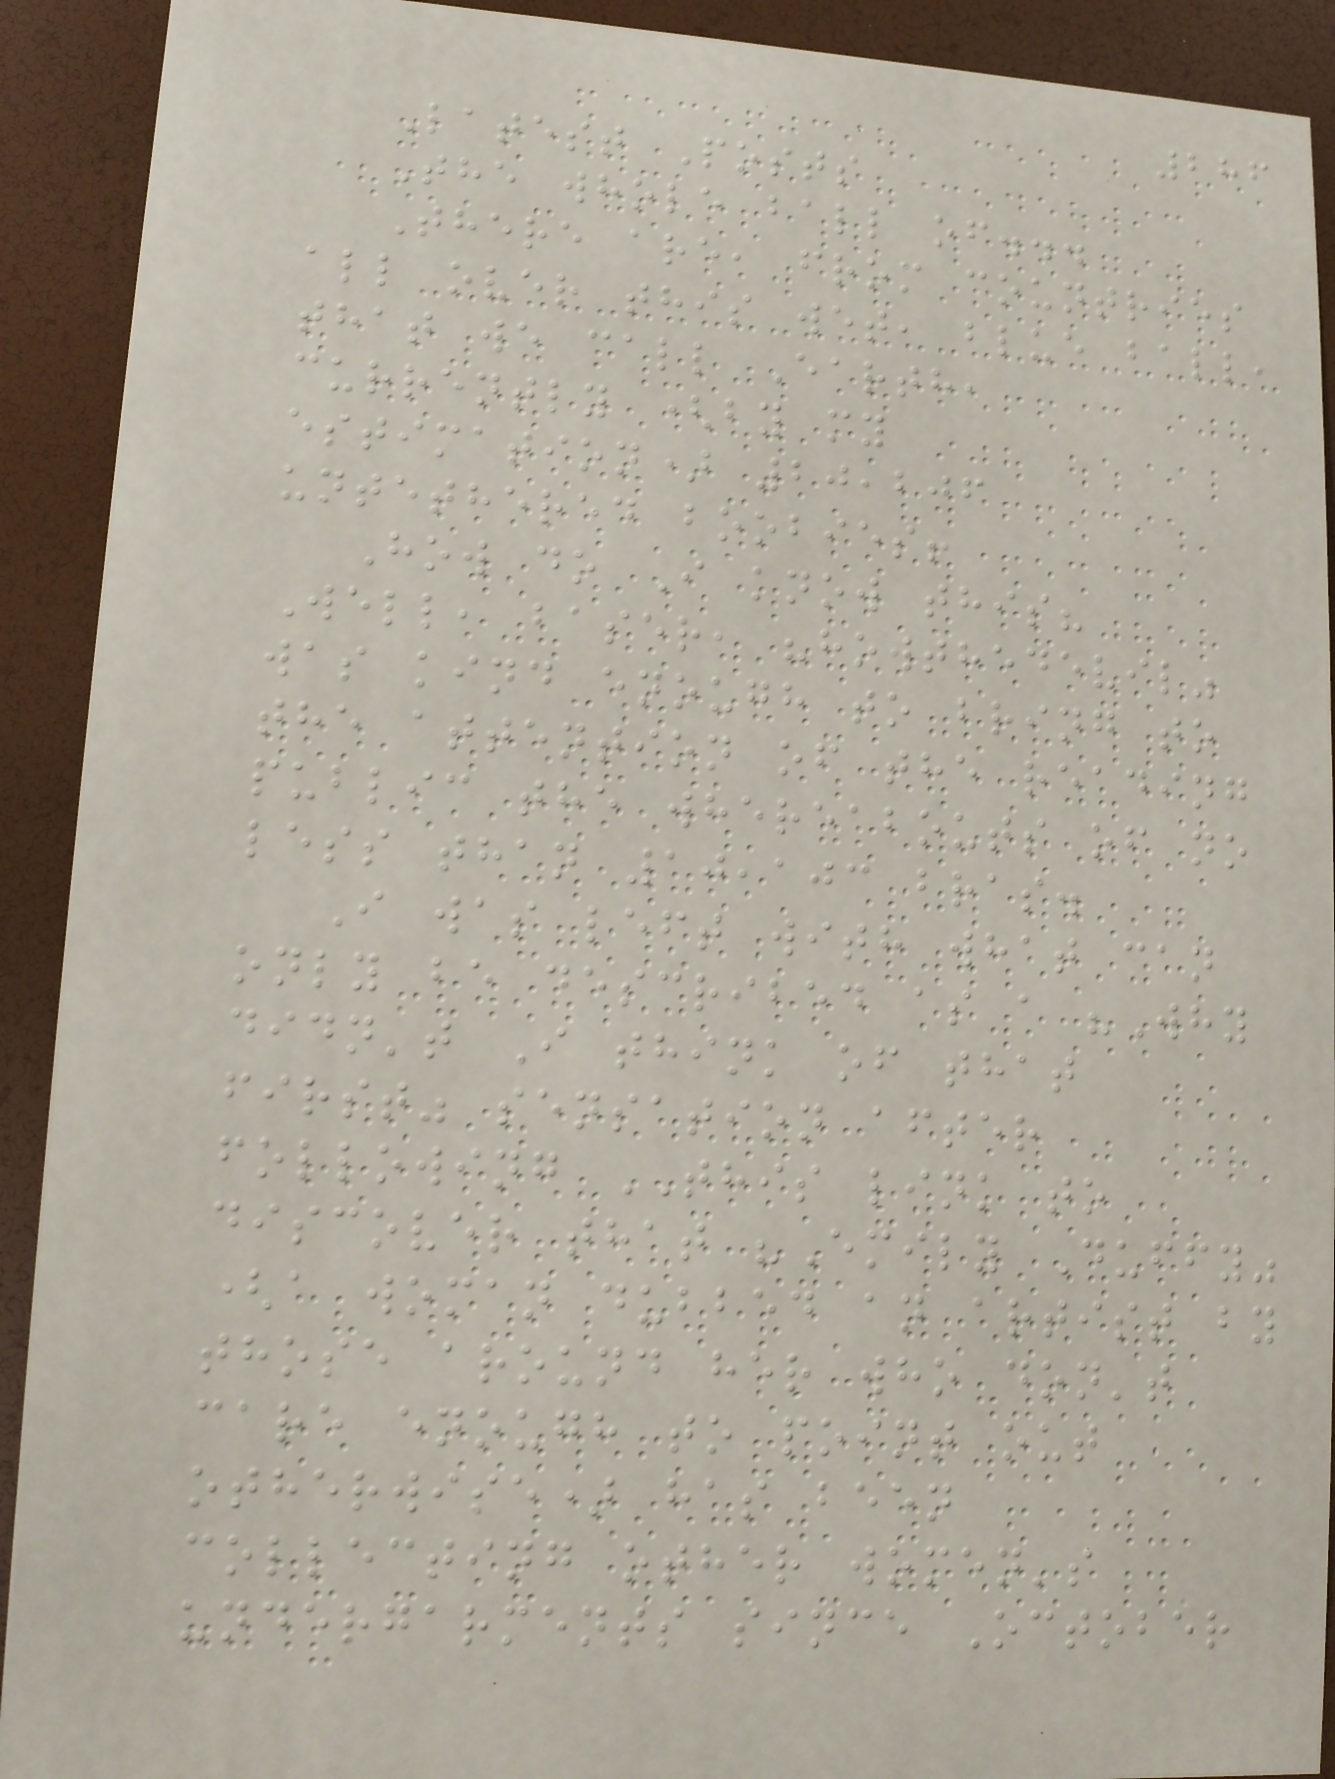286
Latest Posts
The whole ball of...
There are, from countries
all over this wet, blue ball,
that we call Earth,
currently (by my
estimation) 20,206
untethered boobies!
How do I know this?
Well, baser, "howthedevil"
was kind enough to bring to
the attention of the reading
public the whereabouts of no
less than 10,103 bras.
I was left with what can
only be described as a "Why
didn't I think of that
first" sensation after
following THIS link to
discover that "Emily Duffy"
(a woman dubbed an artist by
those around her who don't
care enough to point out
otherwise) has been
collecting other women's
undergarments since October
